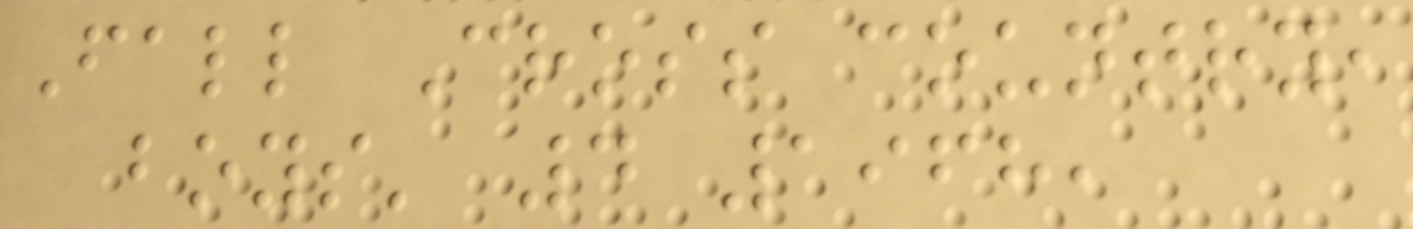Fall Cross country,
boys' 4 1968,
